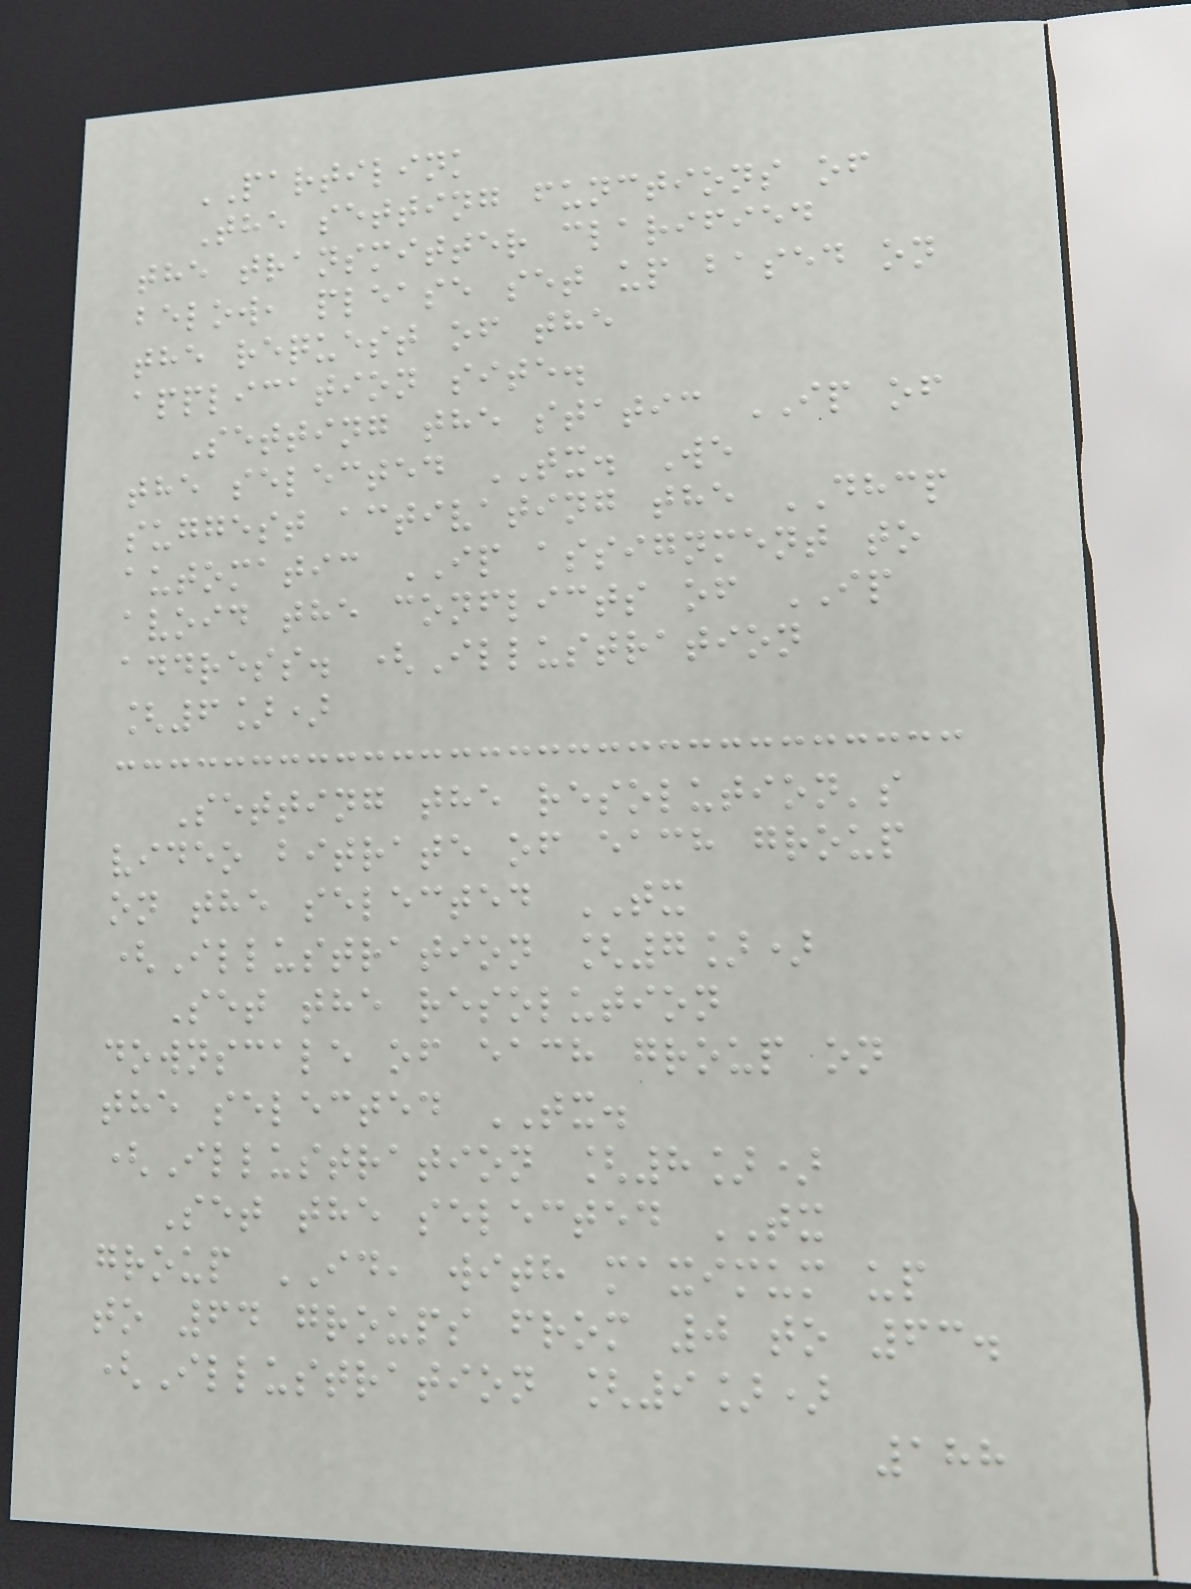PARTILINK
The setting functions of
the transmitter clarified
below, please set up based on
the request of the
application site.
Setting the static IP of
the selected TX. We
suggest activating the DHCP
automatic IP assignment to
avoid the conflicts of IP
address. (Illustration
[6])
Setting the resolution's
video bitrate of each group
on the selected TX
(Illustration [7])
Set the resolution
downscale of each group on
the selected TX.
(Illustration [8])
Set the selected TX
group ID, with maximum up
to 64 groups from 0 to 63.
(Illustration [9])
188
